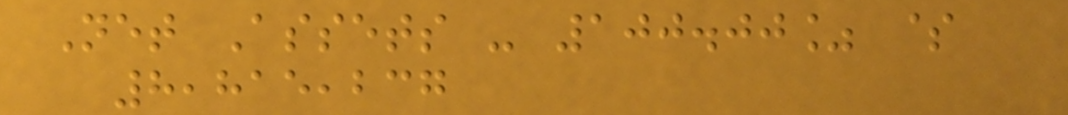Net Assets - 100.00% $
8,815,237
